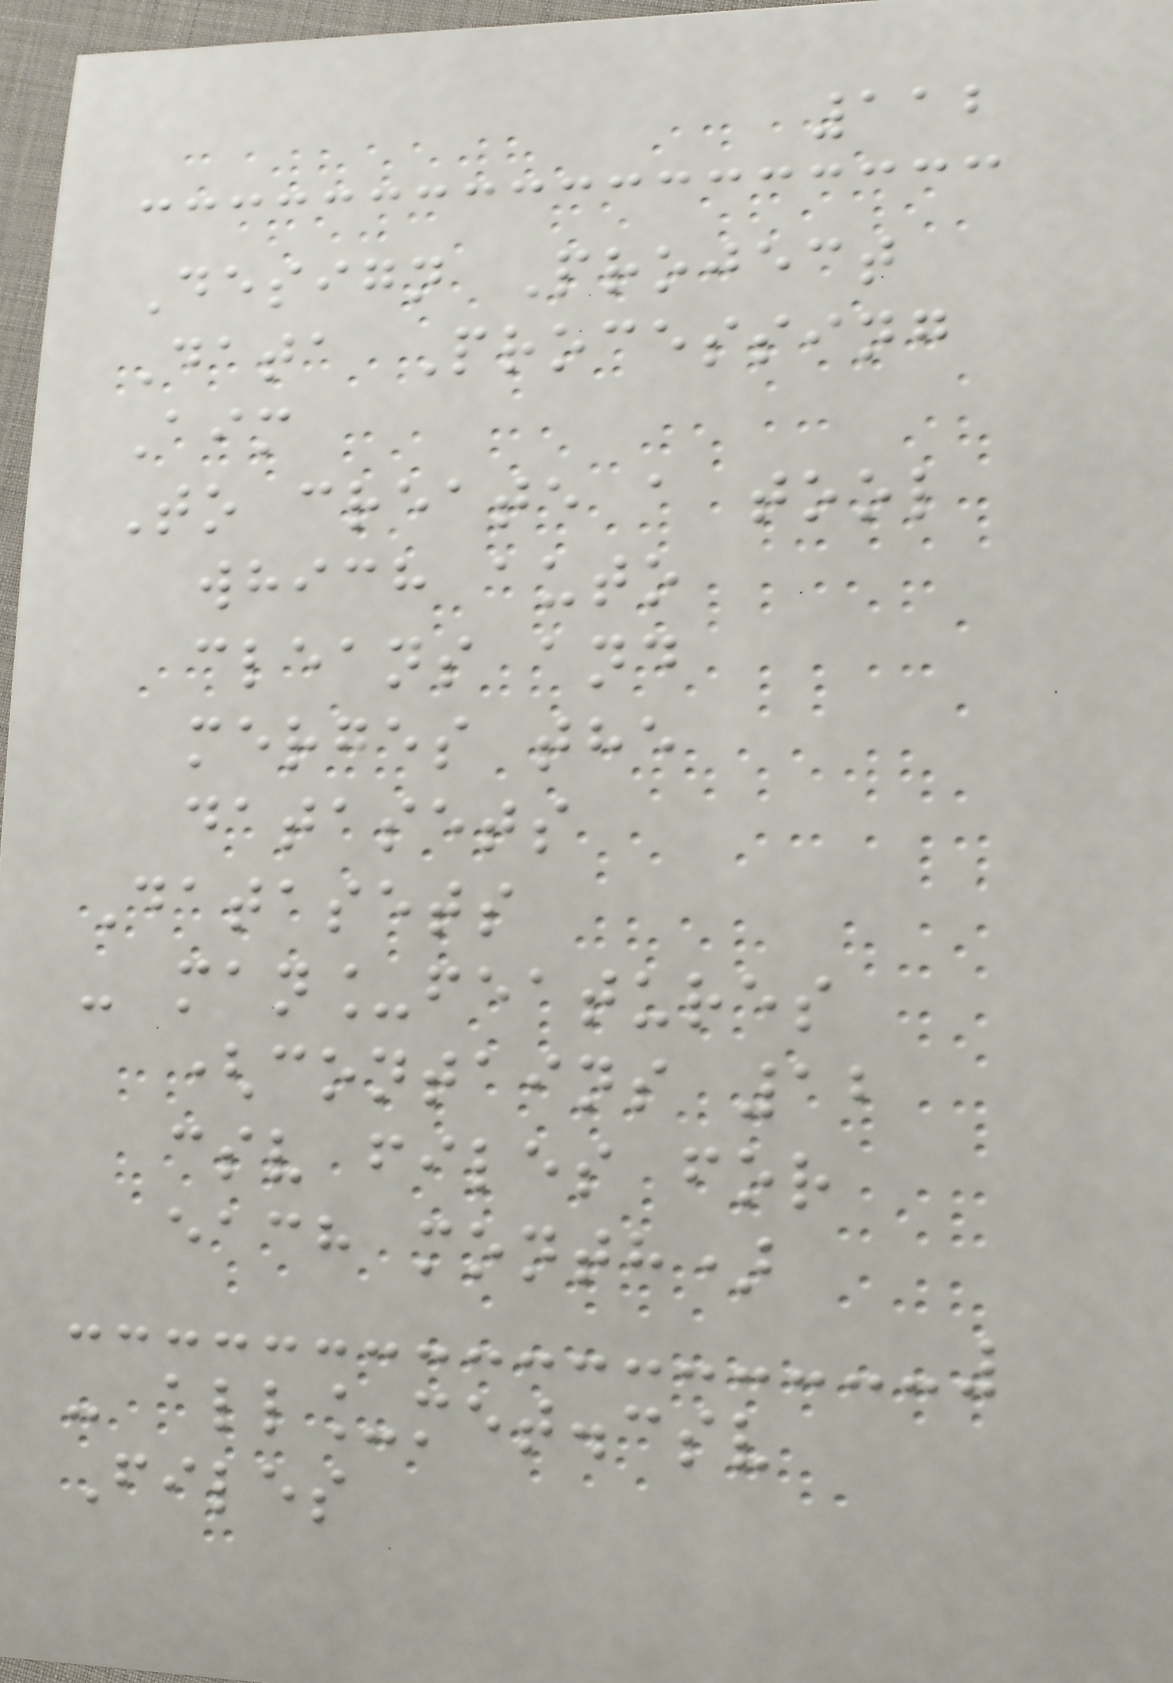112
Design Project
Data Processing
Aim
To create a tool
which auto
cleans and
merges the
datasets
Datasets
- man_features
(contains 12
csv files for
each month)
- all_met.csv
Files
